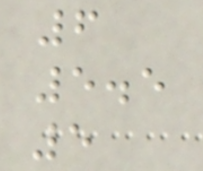6
5.5
5
